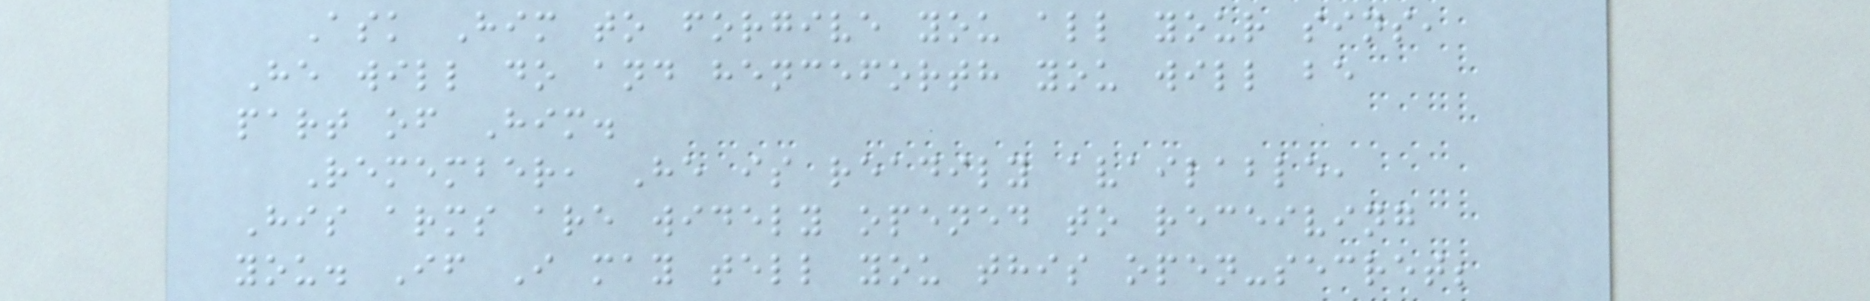Ask Him to forgive you all your sins,
He will do and henceforth you will be
part of Him.
Remember, He is readily available,
His arms are widely opened to receiving
you. If I may tell you this open-secret;
